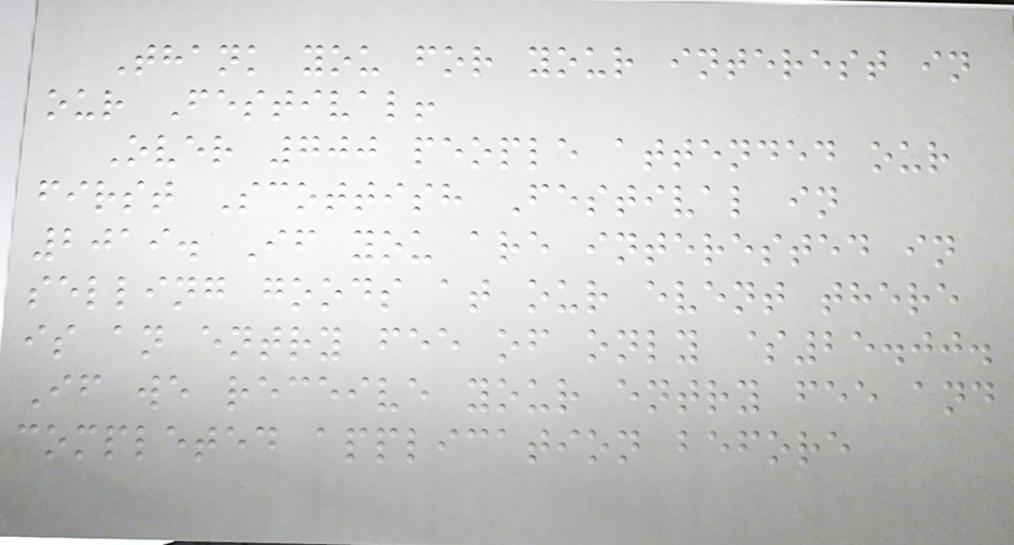Thank you for your interest in
our Festival!
Over 700 people attended our
first Scottish Festival in
2019. If you are interested in
selling goods at our event there
is an entry fee of only $25.00.
If we receive your entry fee and
completed application before
